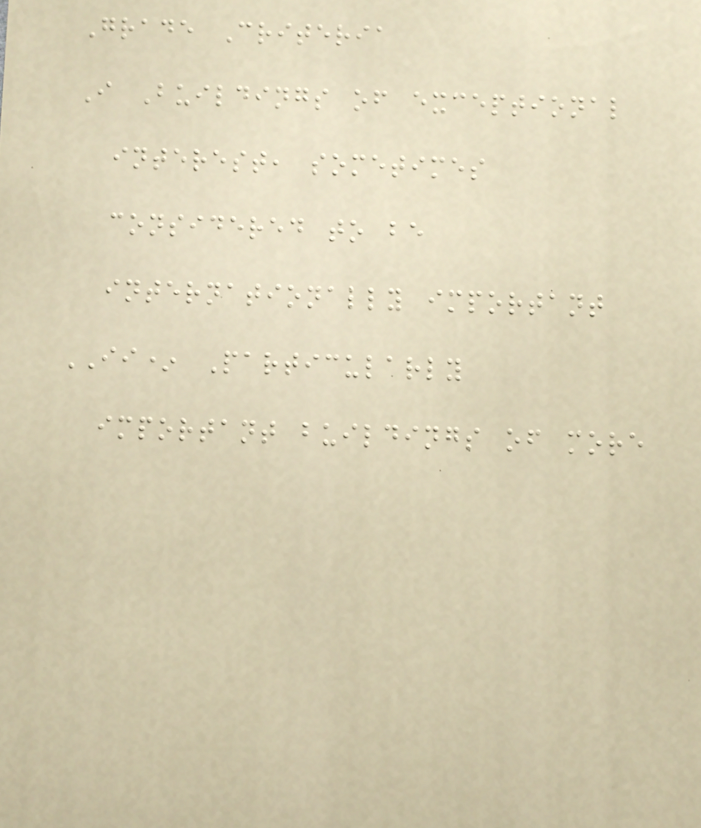Grade Criteria
I Buildings of exceptional
interest, sometimes
considered to be
internationally important
II* Particularly
important buildings of more
